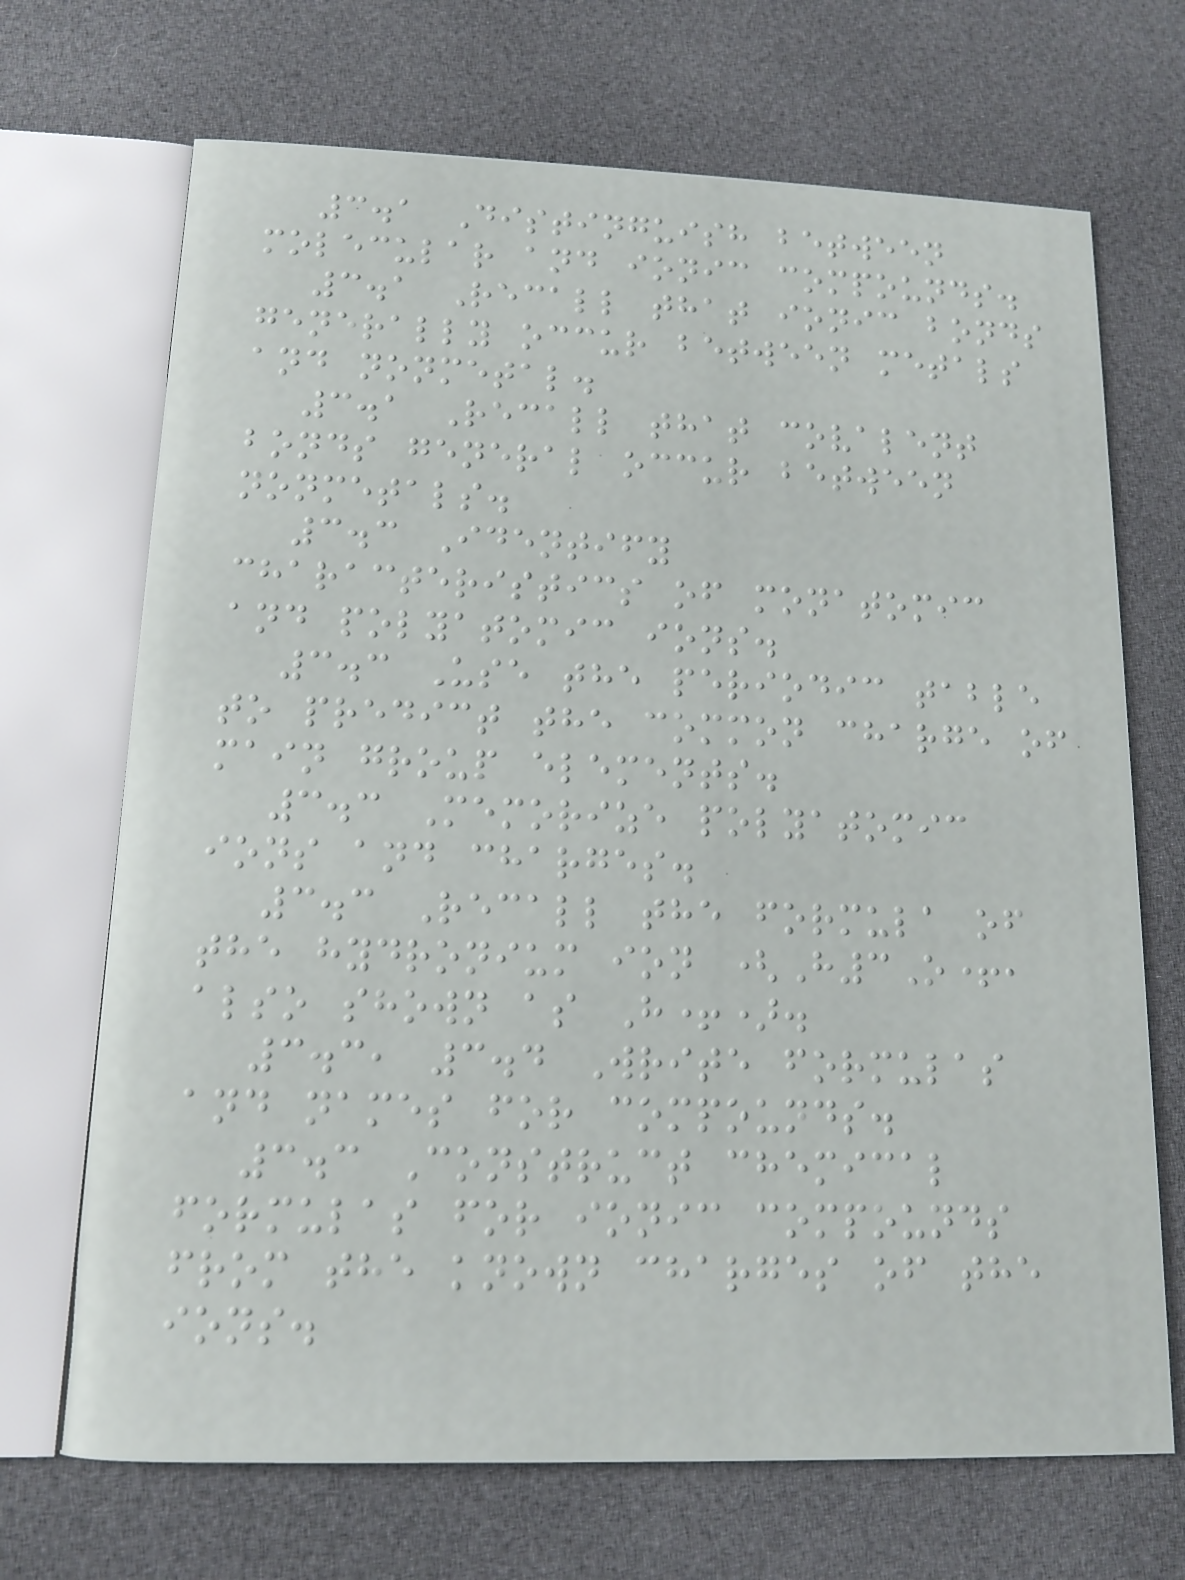3.1 Distinguish between
molecular and ionic compounds.
3.1 Recall that ionic bonds
generally occur between metals
and nonmetal.
3.1 Recall that covalent
bonds general occur between
nonmetals.
3.3 Identify
characteristics of monatomic
and polyatomic ions.
3.3 Use the periodic table
to predict the common charge of
main group elements.
3.3 Memorize polyatomic
ions and charges.
3.3 Recall the formula of
the hydronium ion (H3O+,
also shown as H+).
3.3, 3.4 Write formulas
and names for compounds.
3.3 Construct chemical
formulas for ionic compounds
from the known charges of the
ions.
